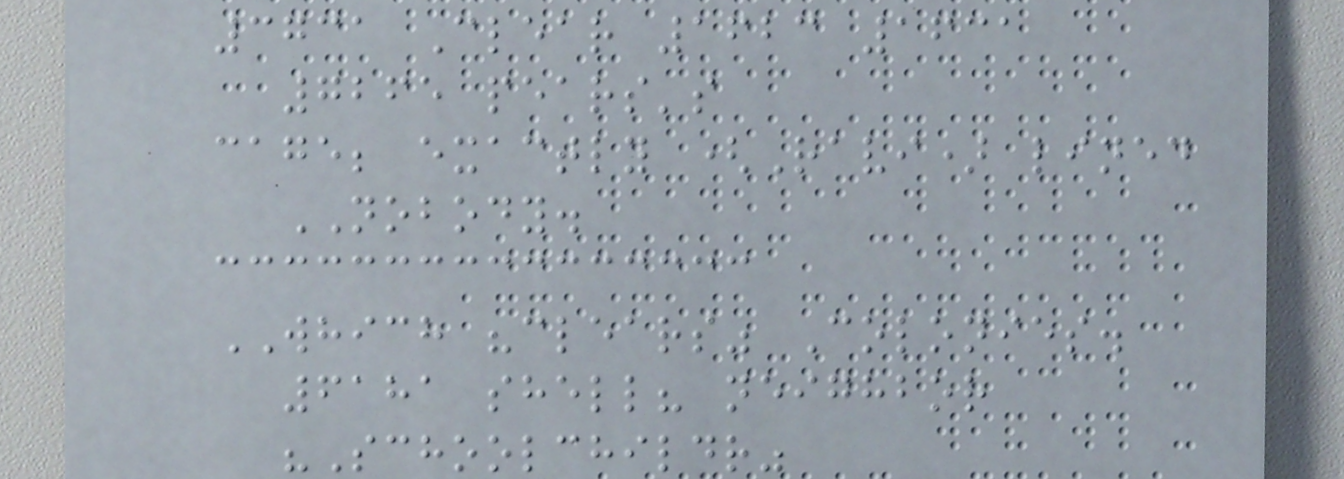3731 Clear 1623 1631
7265 pears's
cage; exactly (Ravi) lined
NOBODY.
WHICH "clears" Colonies.
6181 shell? neighbor
"Schoolchildr"
